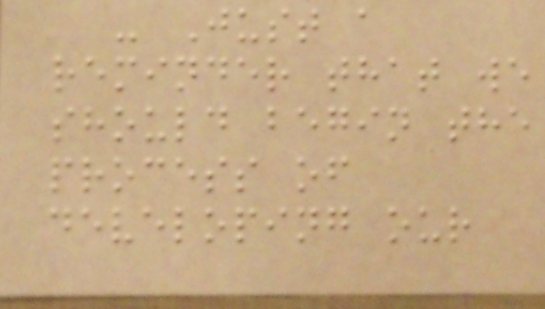- Just a
reminder that we
should begin the
process of
developing our
